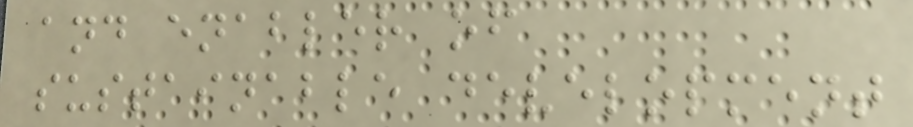and enabler of
sustainable development
